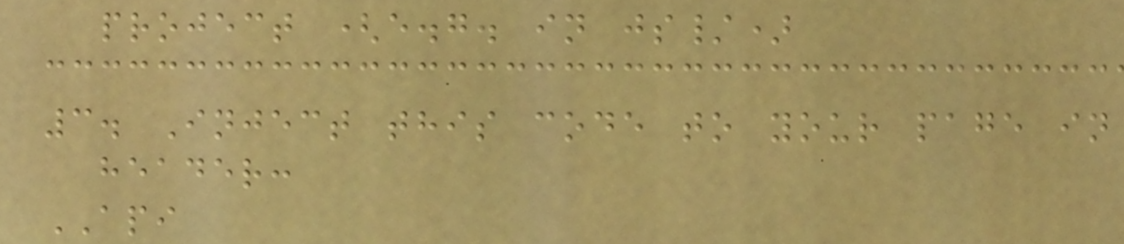project (e.g. in js/)
3. Inject this code to your page in
header:
API
